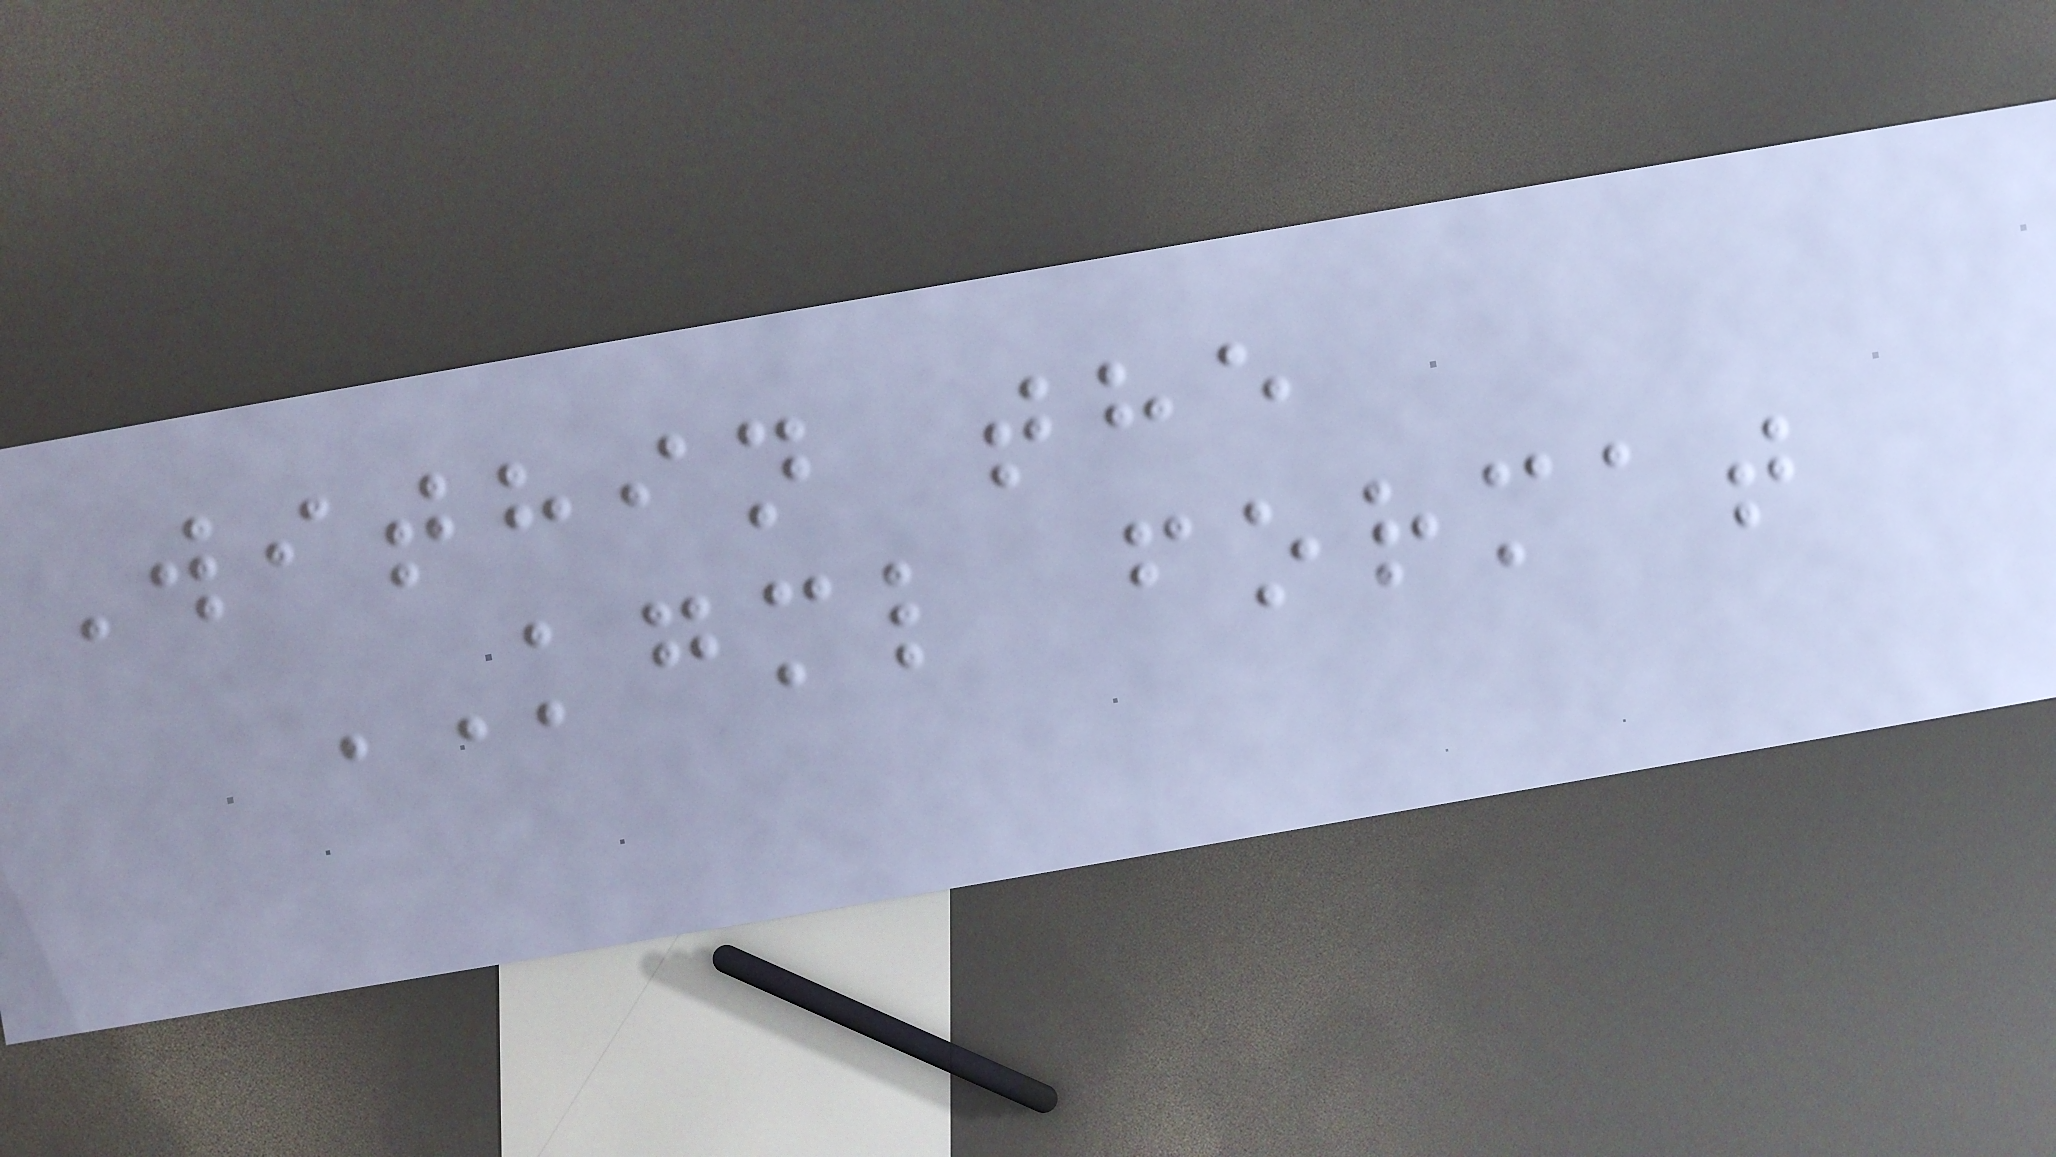Within the
KGML format
